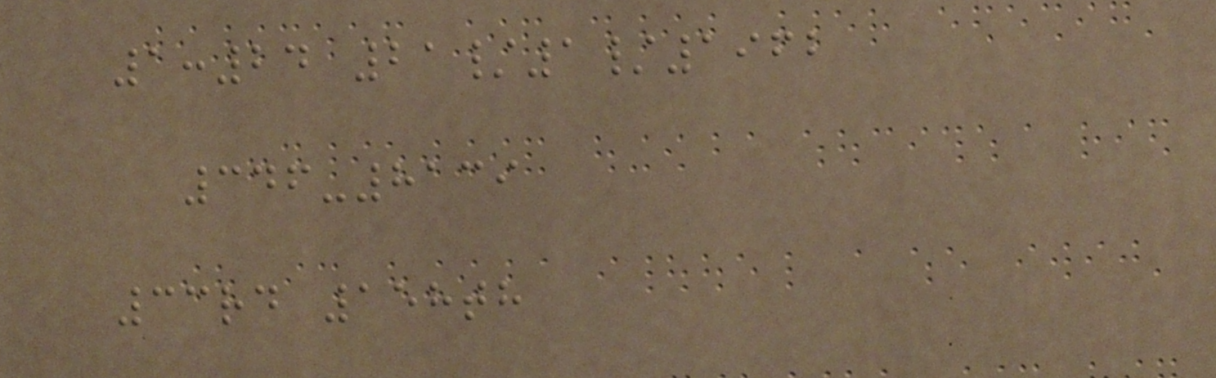1:24 21/1/1962
346-8139
33rd 158th
